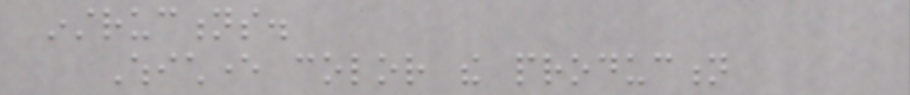instructions.
Whichever color the production
